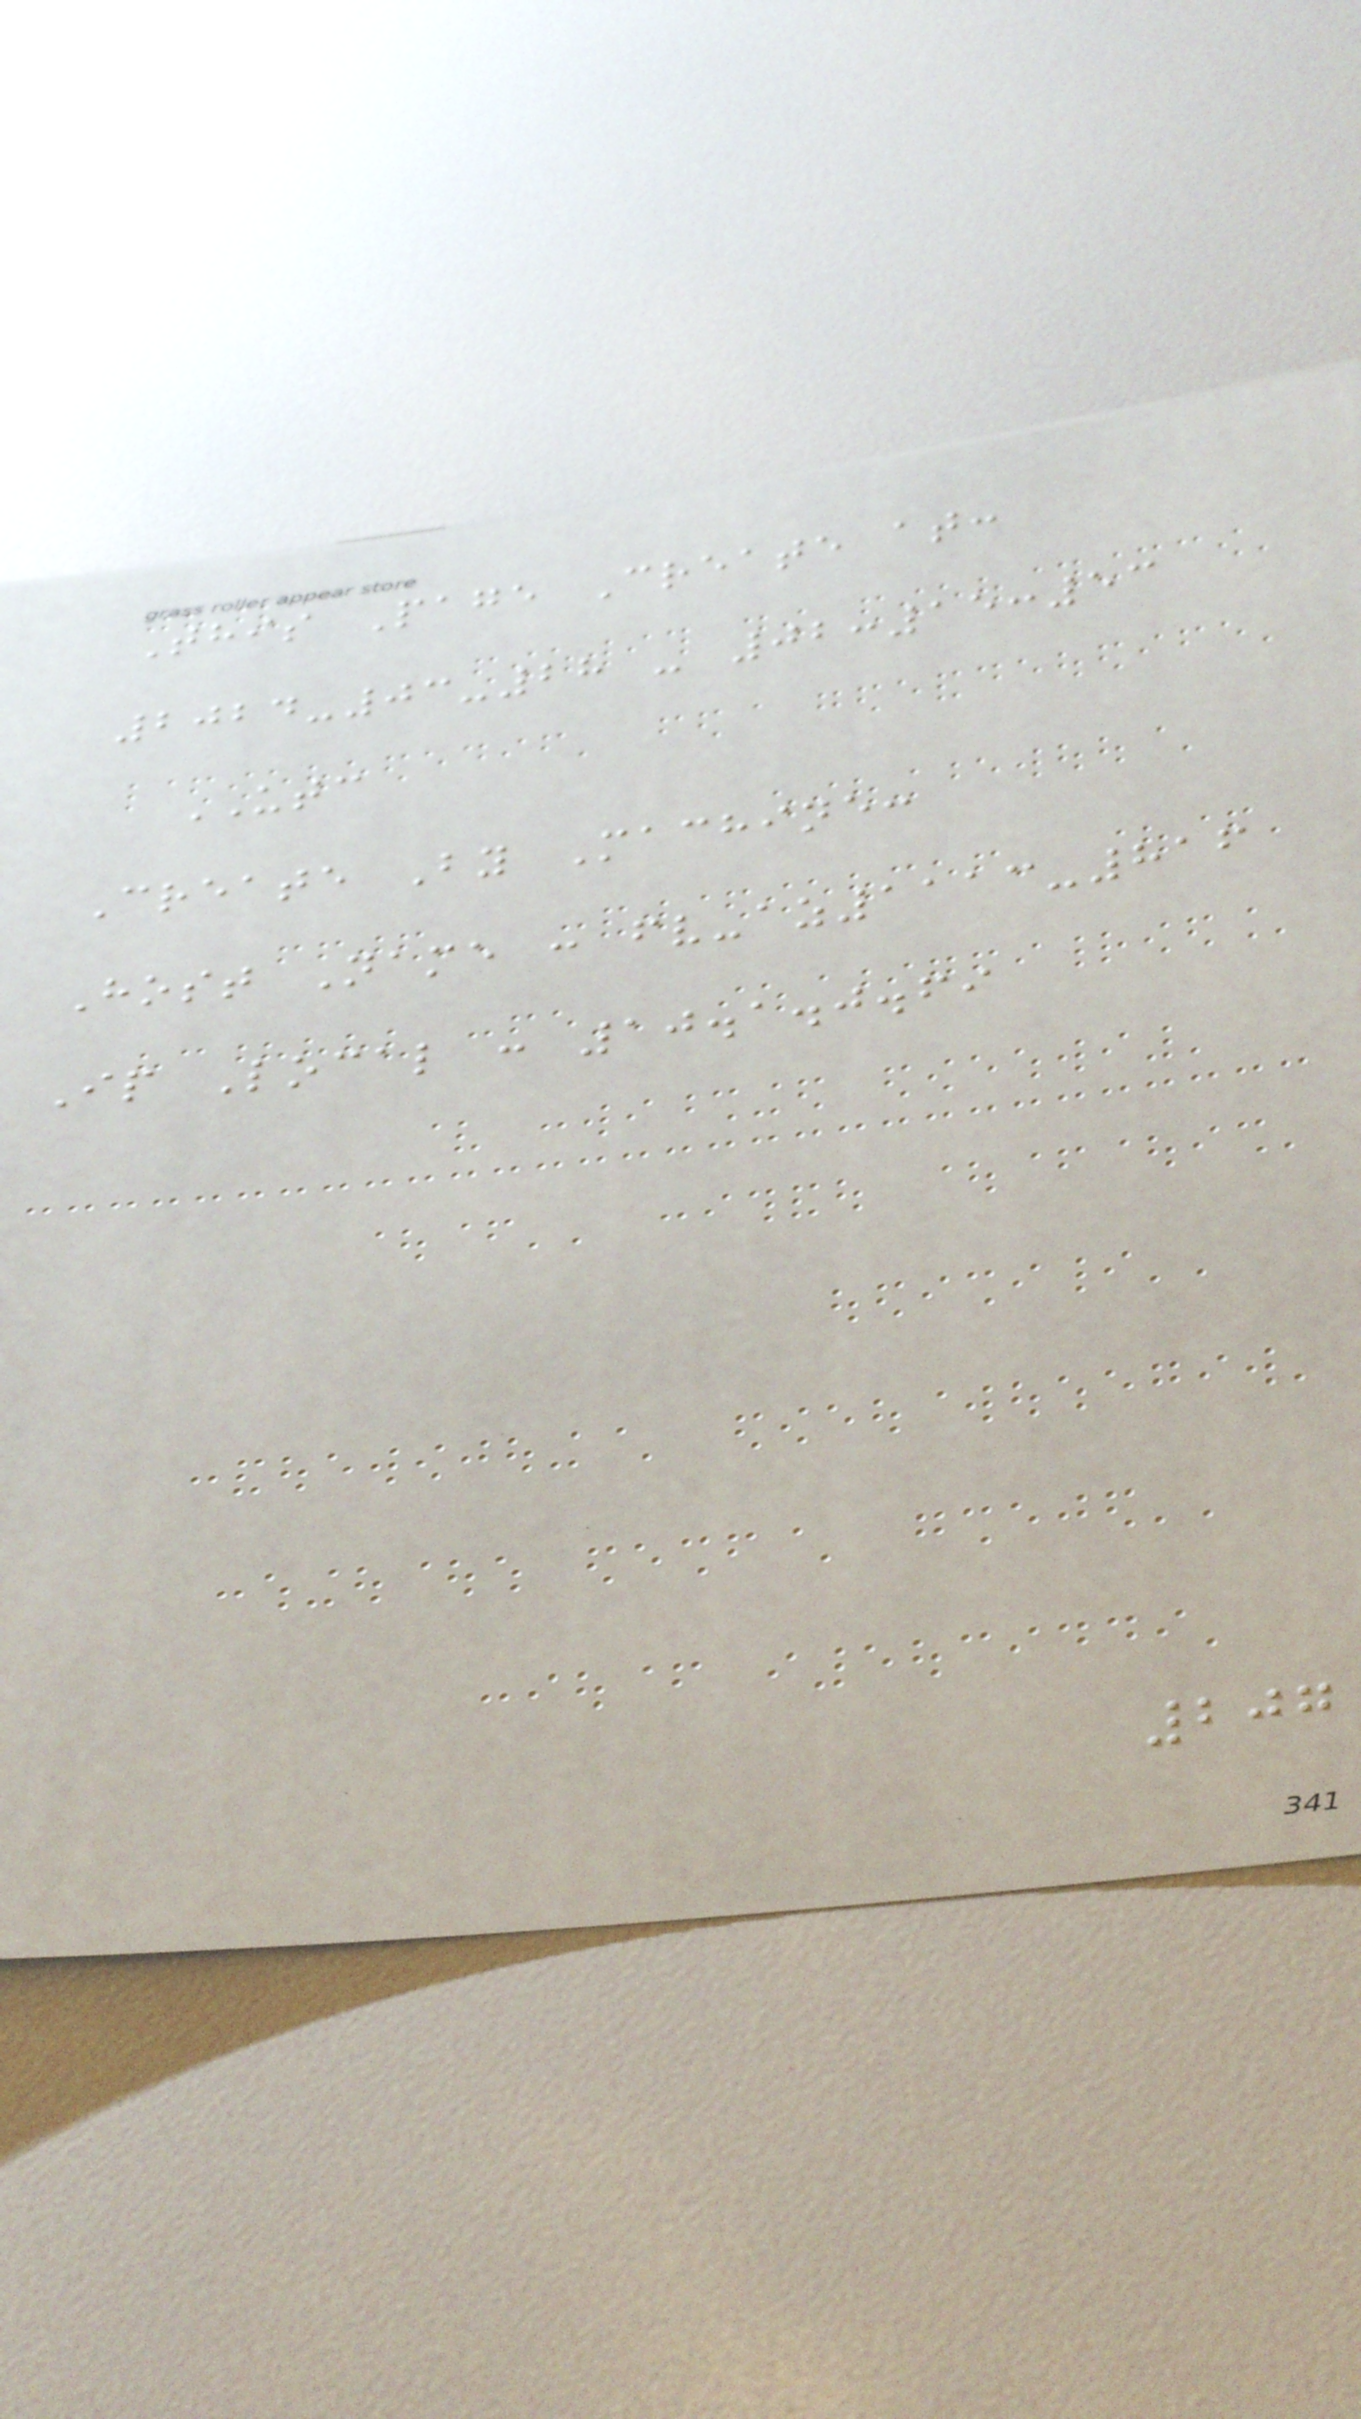This Page Create at:
2024-03-28 - 02:15:53
UTC
Create By Machine:
Host Name : fv-az1113-816
Ip Local : 10.1.0.69
207
